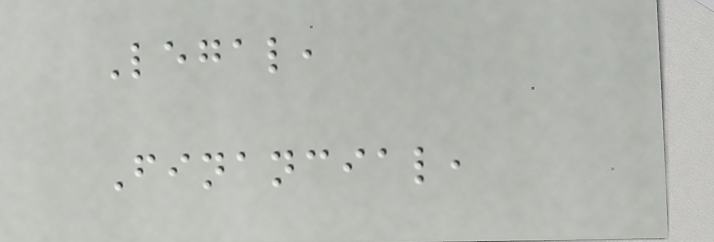Legal,
Financial,
